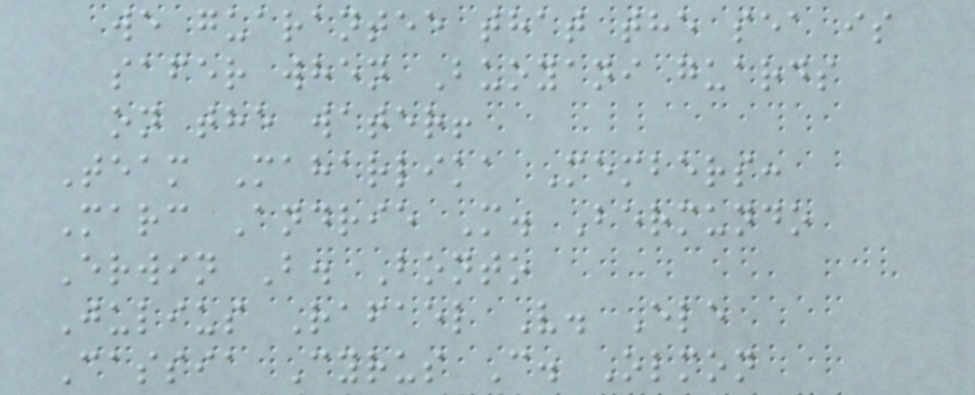we guarantee that the sea is
safer when Buoyani guards
on the water!
Team Maharlika Members:
Marc Andrie M. Bermundo
Erwin B. Bonto
Julius Rafael V. Ele
Cassia Cyrus C. Olmon
